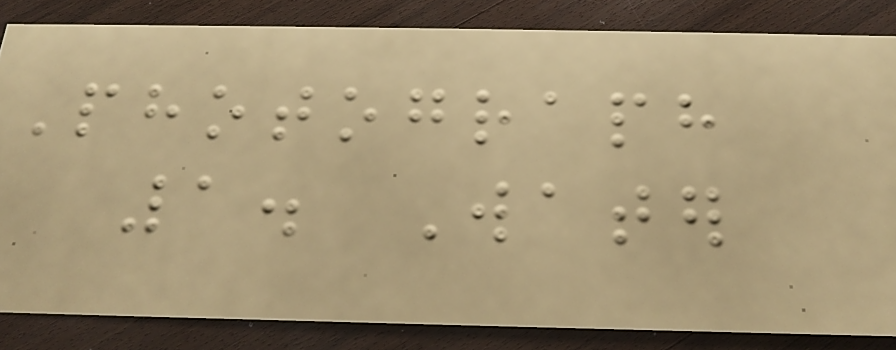Photograph
1. Water
